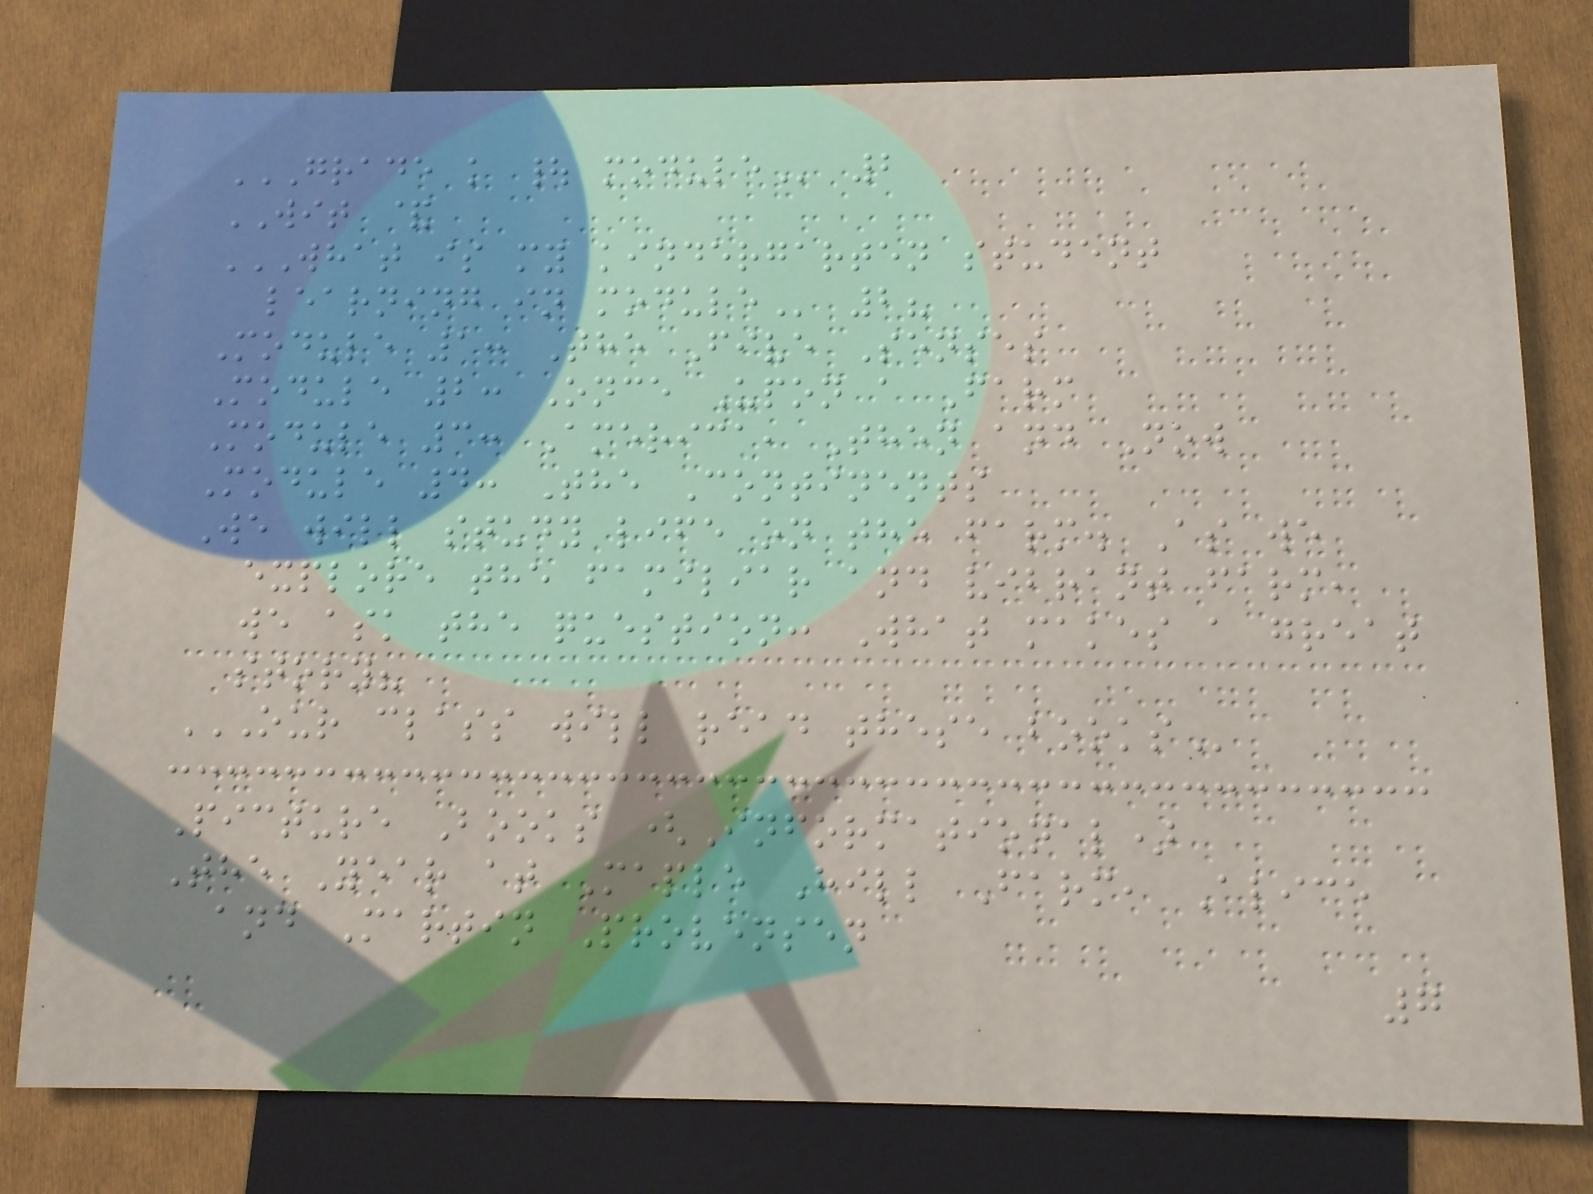GRADE K | MODULE 2
WIT &
WHAT IS MY KINDERGARTEN STUDENT
LEARNING IN MODULE 2?
Module 1: The Five Senses
Module 2: Once Upon a Farm
Module 3: America, Then and Now
Module 4: The Continents
We will study life on the farm. As we
explore the familiar and vibrant farm,
we ask the question: What makes a great
story?
OUR CLASS WILL READ THESE BOOKS
Picture Books (Informational)
The Year at Maple Hill Farm, Alice
and Martin Provensen
7
